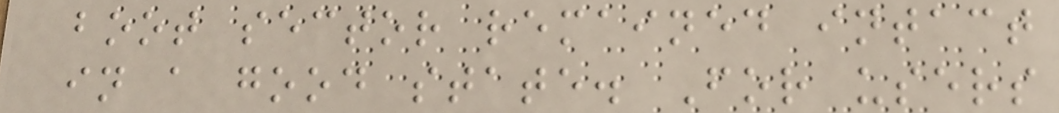boot sector remained intact
in a good state. For users
